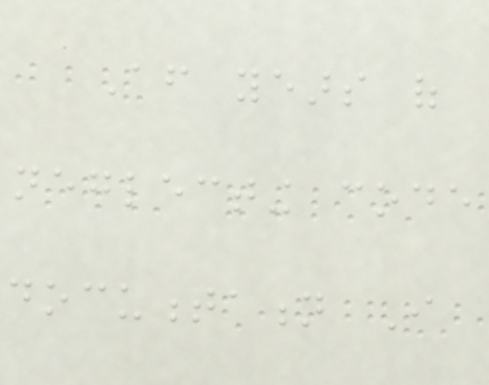After years of
neglecting code
documentation I
